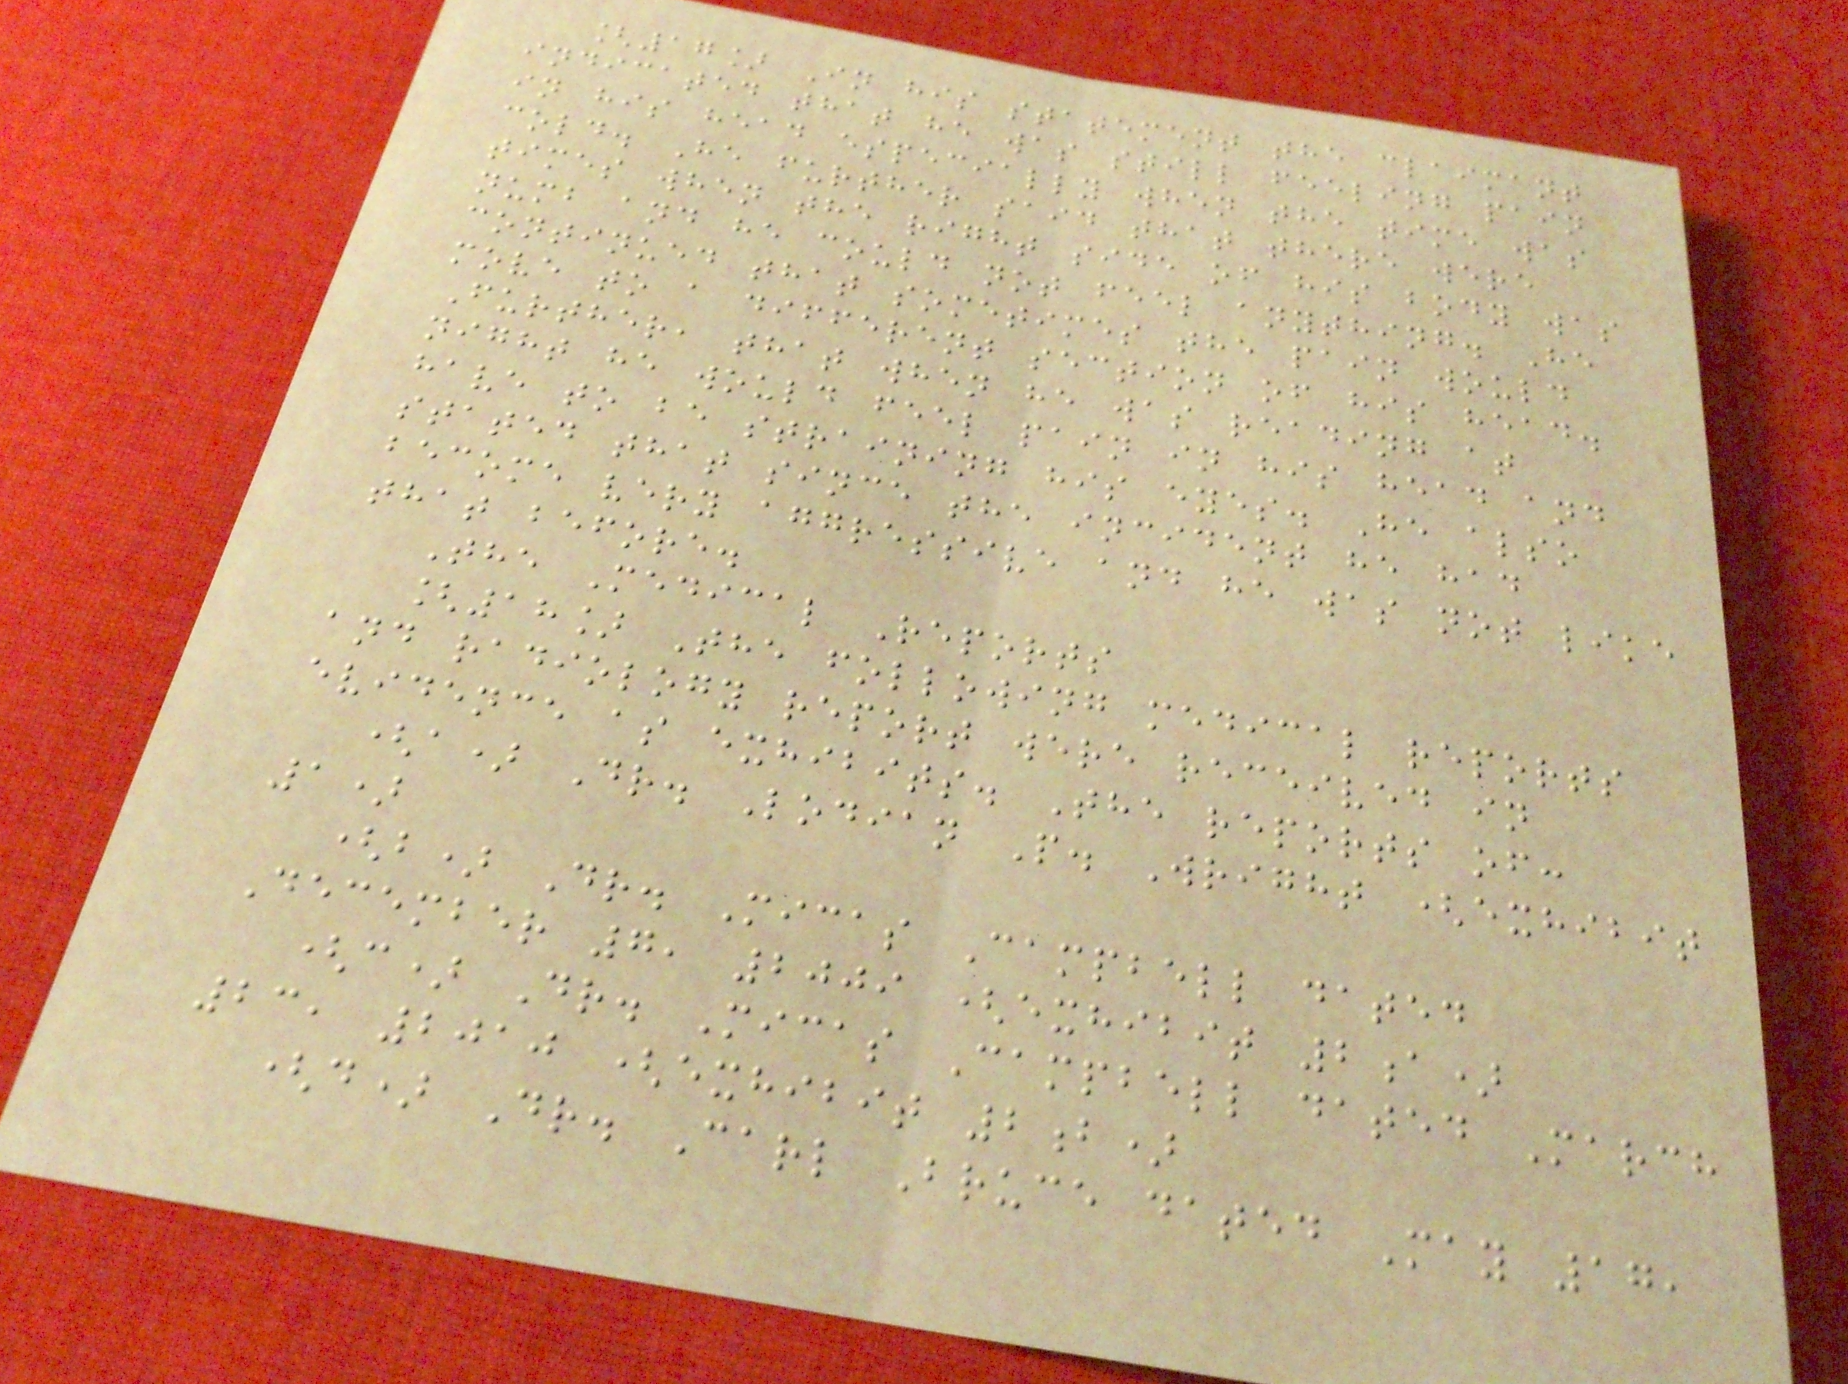[17] In his statement the claimant
indicated that he was still feeling pain
in his head especially when the time was
cold. He further said that there were
times when the right side of his body was
numb and he could not feel anything. He
continued that sometimes the pain would
move to a different section of his head.
Further, that when he was reading at
night he would feel pain in his head and
have to be straining his eyes. He also
stated that since the incident he had
become very aggressive and he was not like
that before.
The Medical Reports
[18] The following medical reports
and radiology report were received in
evidence as exhibits. The reports of:
(a) Dr. Lodian P. Wright (exhibit
1)
(b) Dr. Micas Campbell dated
December 7, 2009 (exhibit 2a)
(c) Dr. Micas Campbell dated March
23, 2010 (exhibit 2b)
(d) Dr. Carl Bruce dated May 17,
